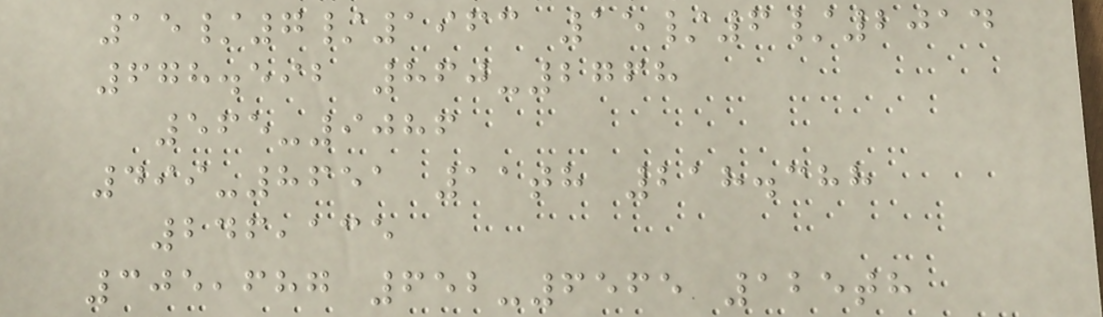15/7/1963 15/6/2014
678.592 860-2768
565-9086
499-8651 11th 218.388
246,135
305,687 652-6565 125th
